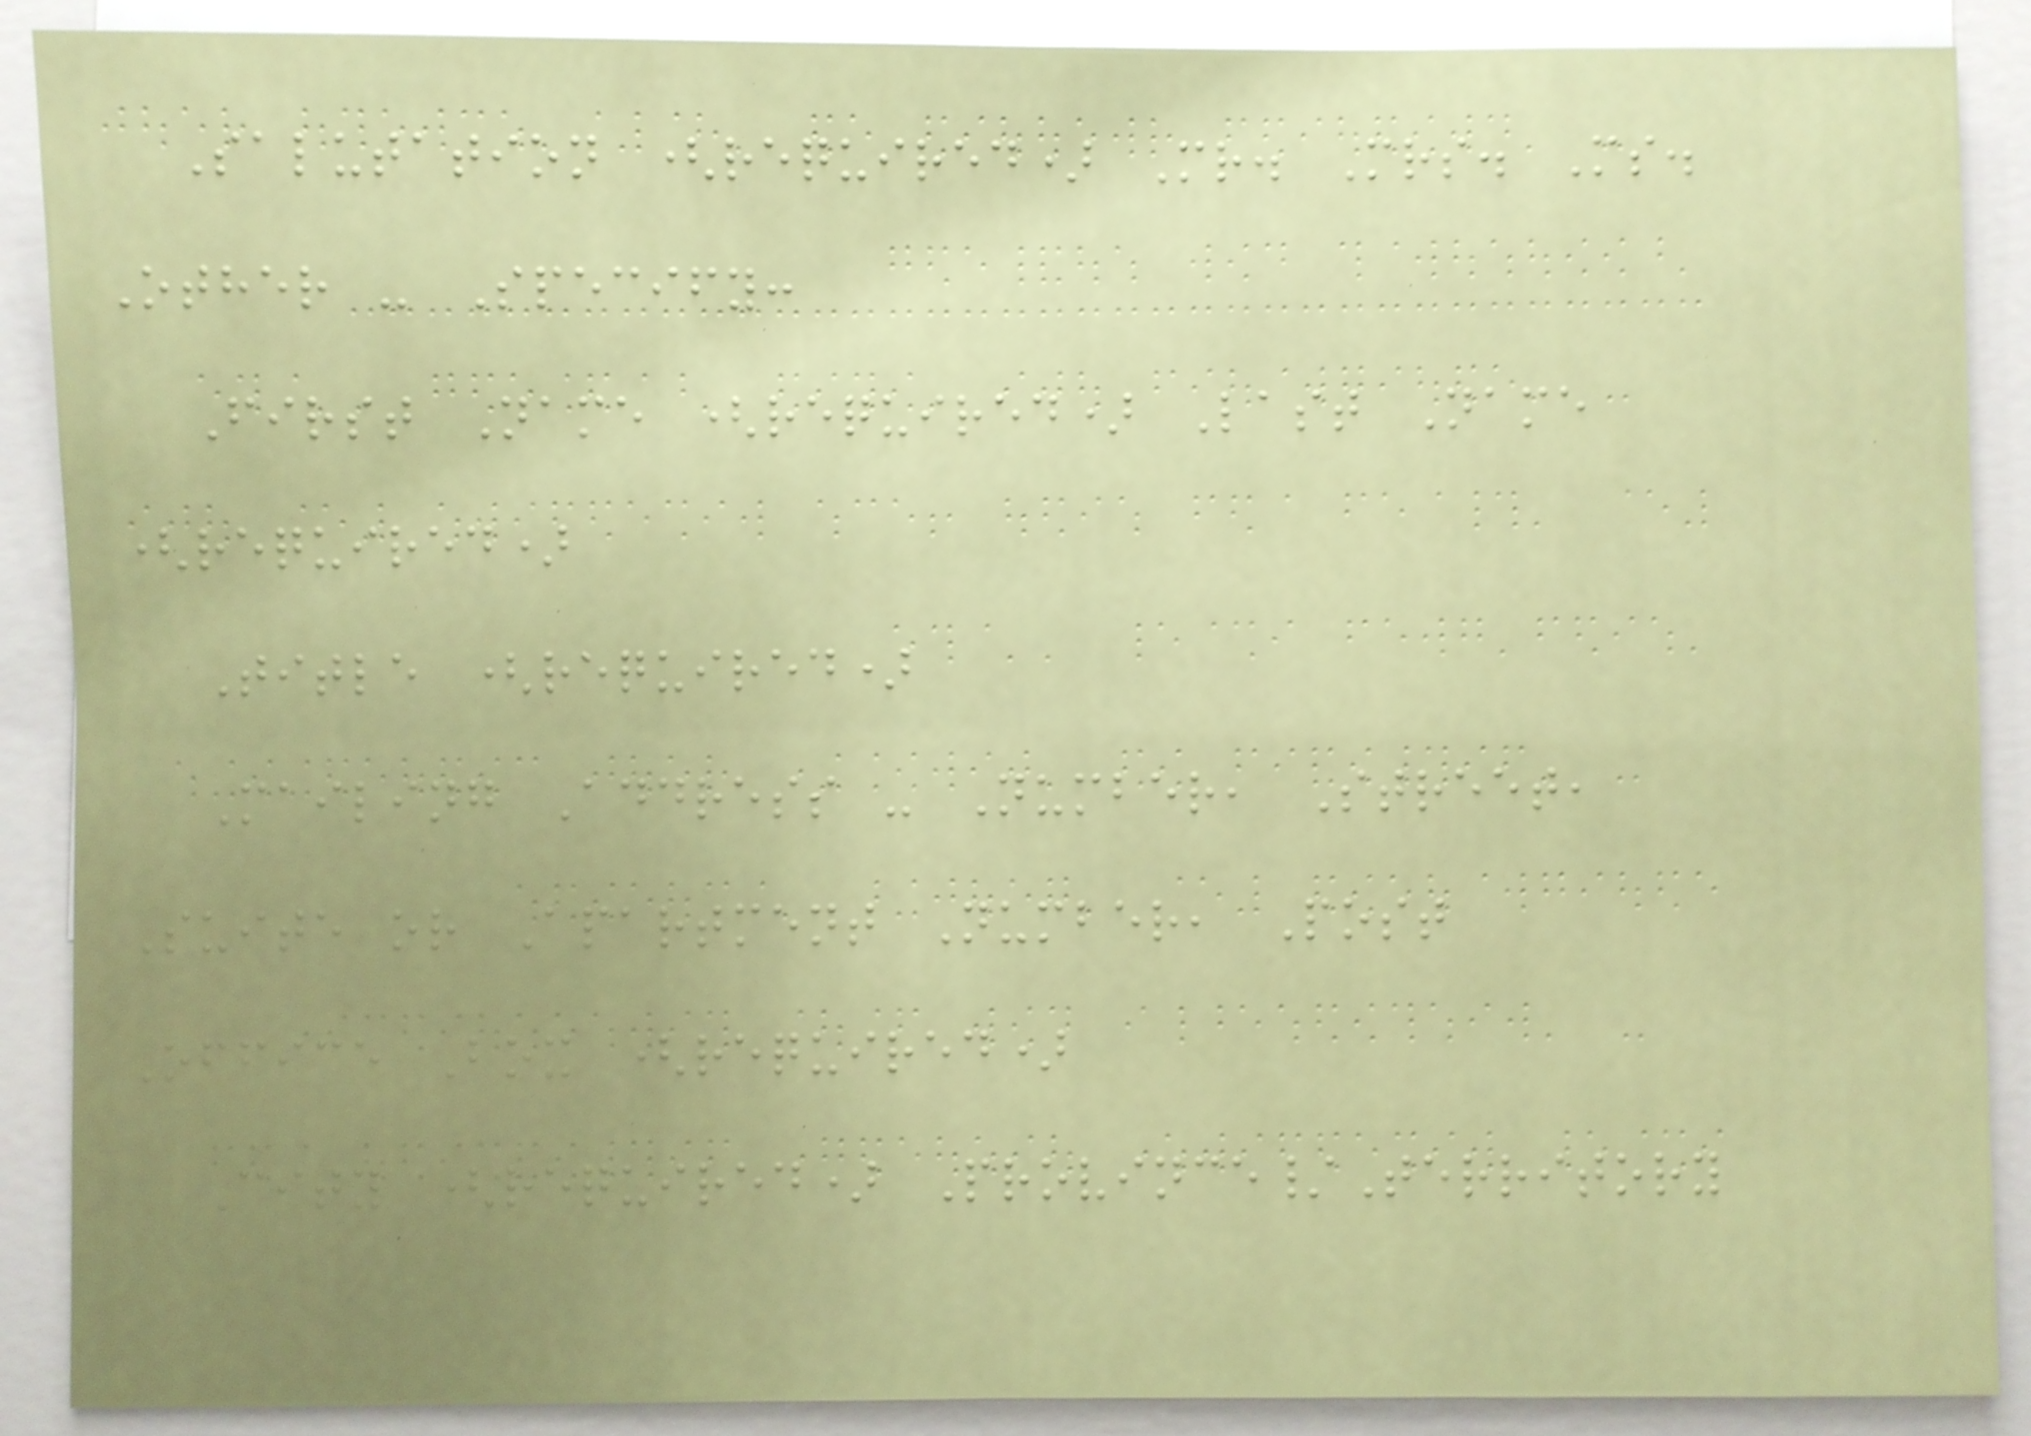Salutation (required) Mr. Mrs. Ms.
Other - Specify:
First Name (required) Last Name
(required)
Title (required)
Mailing Address - Number, Street,
Suite or Apartment Number, Post
Office Box (required)
City (required) Province/Territory
